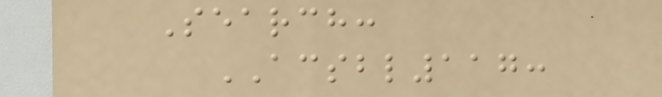Search:
ACSBL117:
